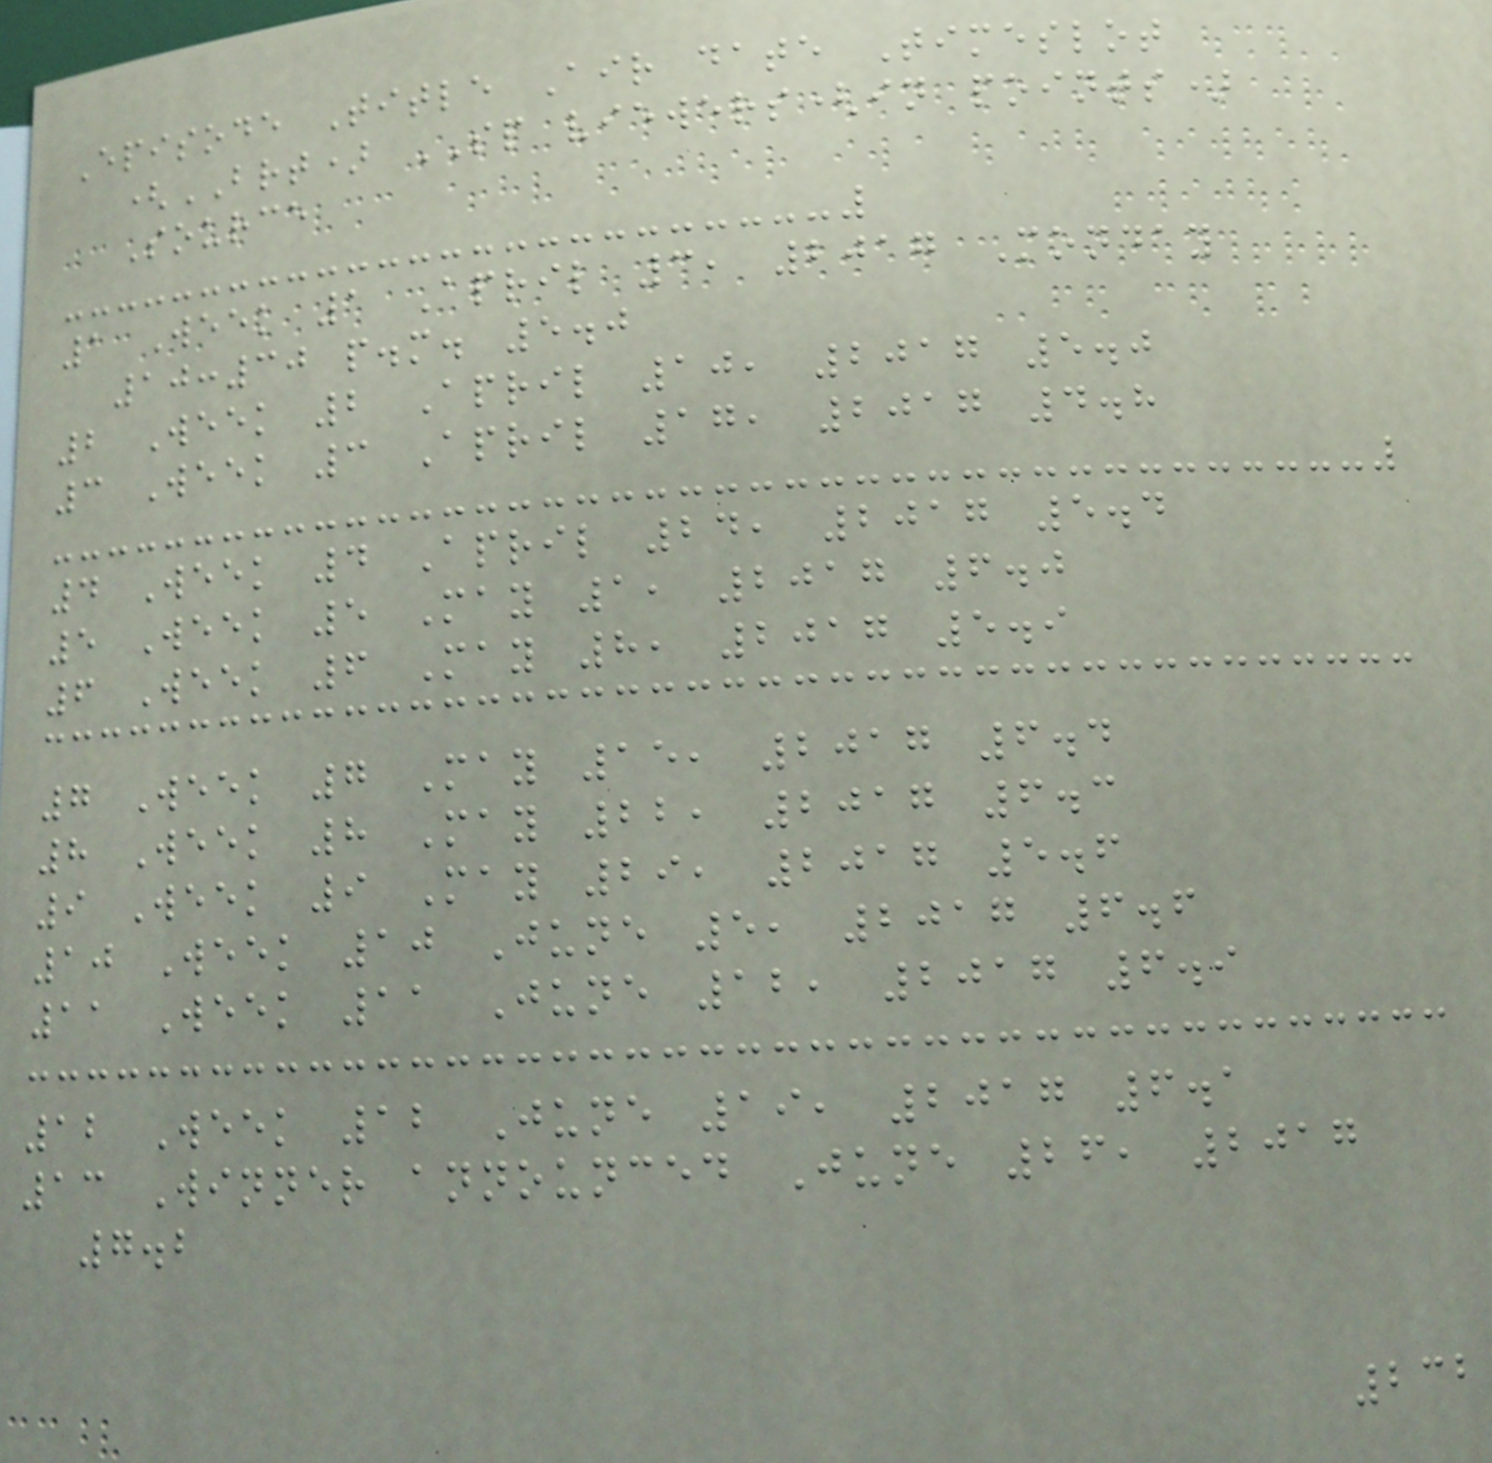Episode Title Air date Timeslot
(BRT) SP viewers(in points)
Source
1 Week 1 April 3, 2017 Monday
10:30 p.m. 5.0
2 Week 2 April 10, 2017 5.0
3 Week 3 April 17, 2017 4.8
4 Week 4 April 24, 2017 5.4
5 Week 5 May 1, 2017 6.0
6 Week 6 May 8, 2017 5.9
7 Week 7 May 15, 2017 6.4
8 Week 8 May 22, 2017 6.3
9 Week 9 May 29, 2017 5.6
10 Week 10 June 5, 2017 6.6
11 Week 11 June 12, 2017 6.9
12 Week 12 June 19, 2017 6.1
13 Winner announced June 26, 2017
7.2
232
